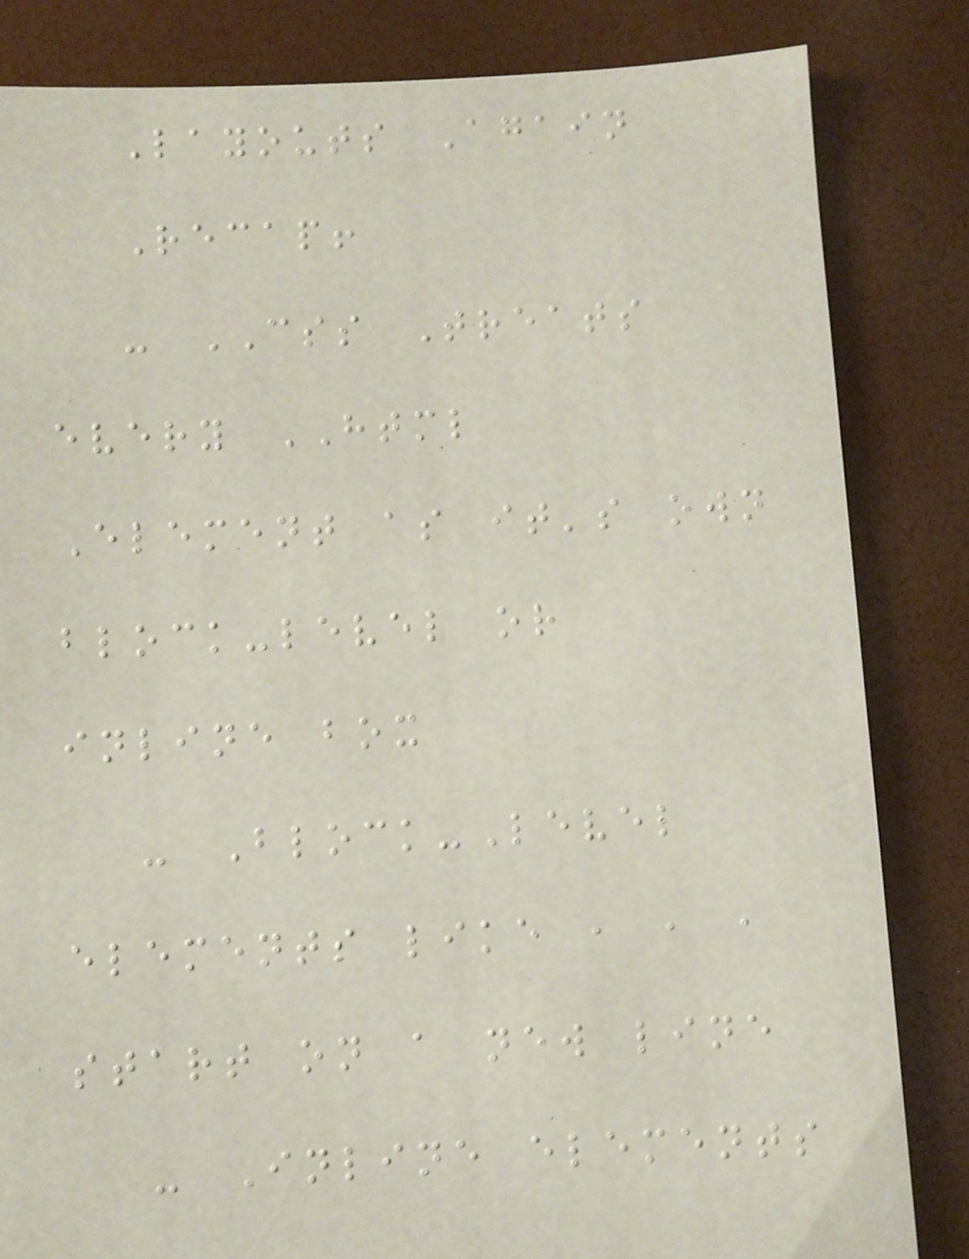Layouts Again
Recap!
- CSS Treats
every HTML
Element as it's own
block-level or
inline box
- Block-Level
elements like , , ,
start on a new line
- Inline elements
